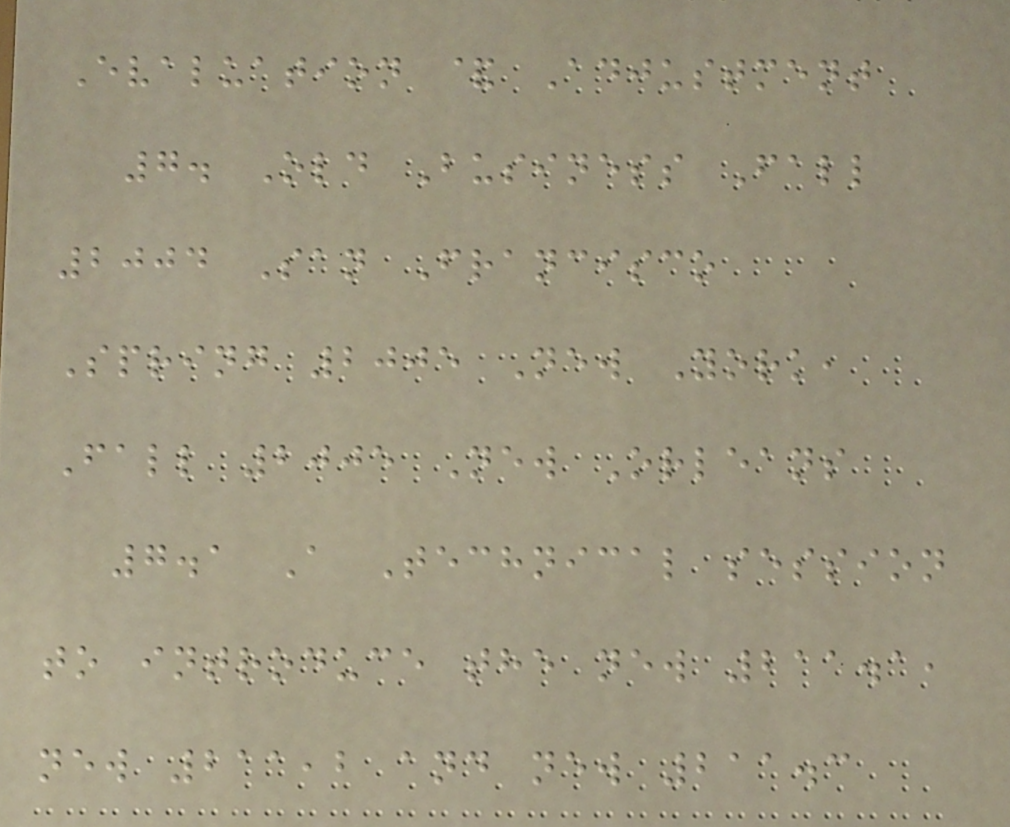Evaluation & Adjustment
7. Old Business Fall
2004 San Francisco
Spring 2005 New York,
Fall 2005 New Orleans
7.1 A Technical session
to introduce the new 211.1,
new 211,2 and new 211.3
